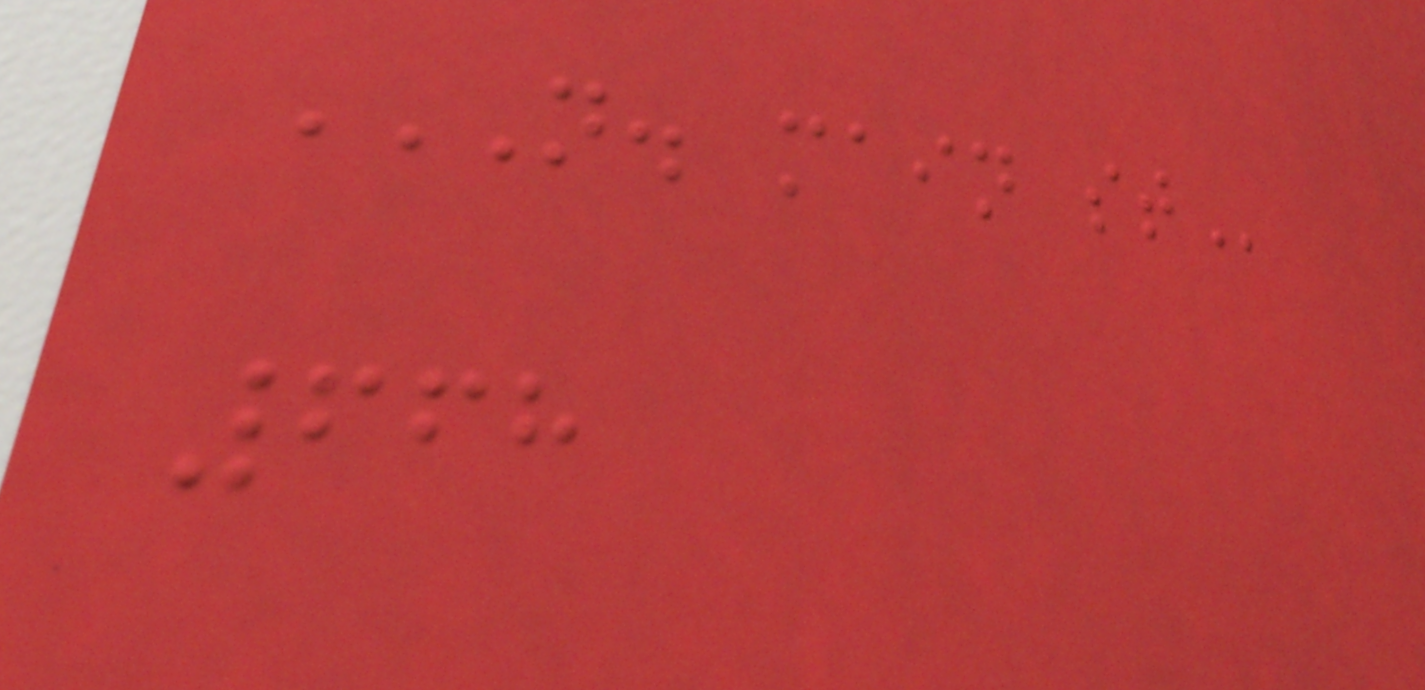N. MAIN ST
668
